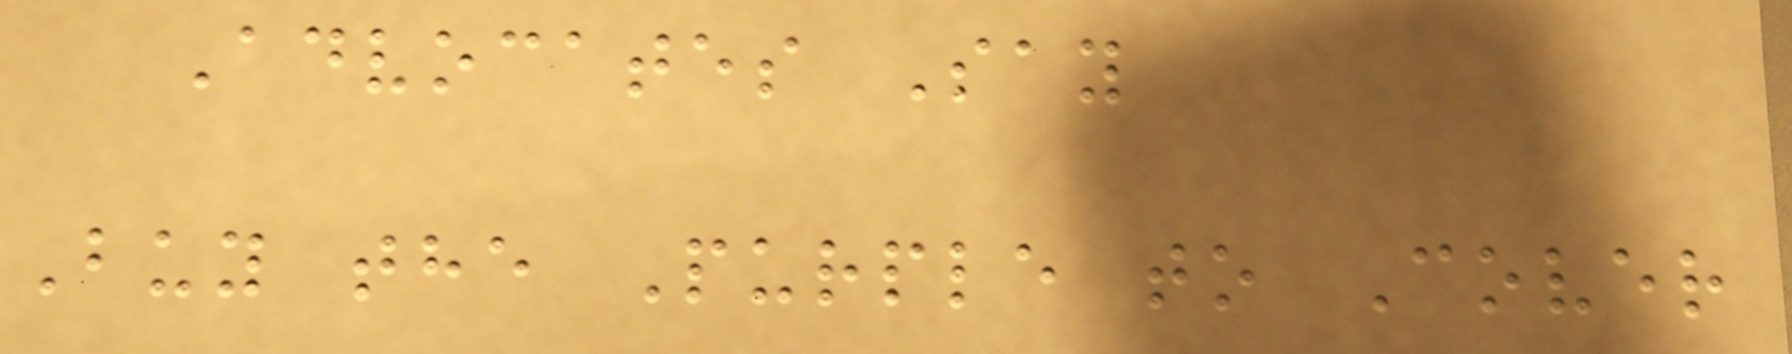Advocates Say
Buy the Purple to Cover
